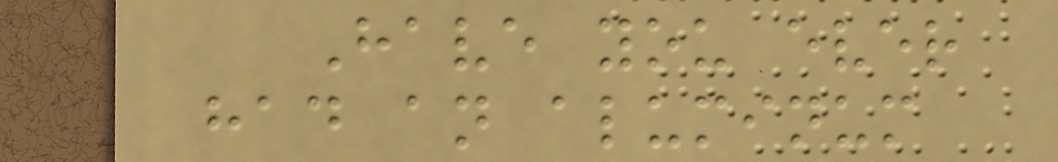Have you ever
had an aluminum
